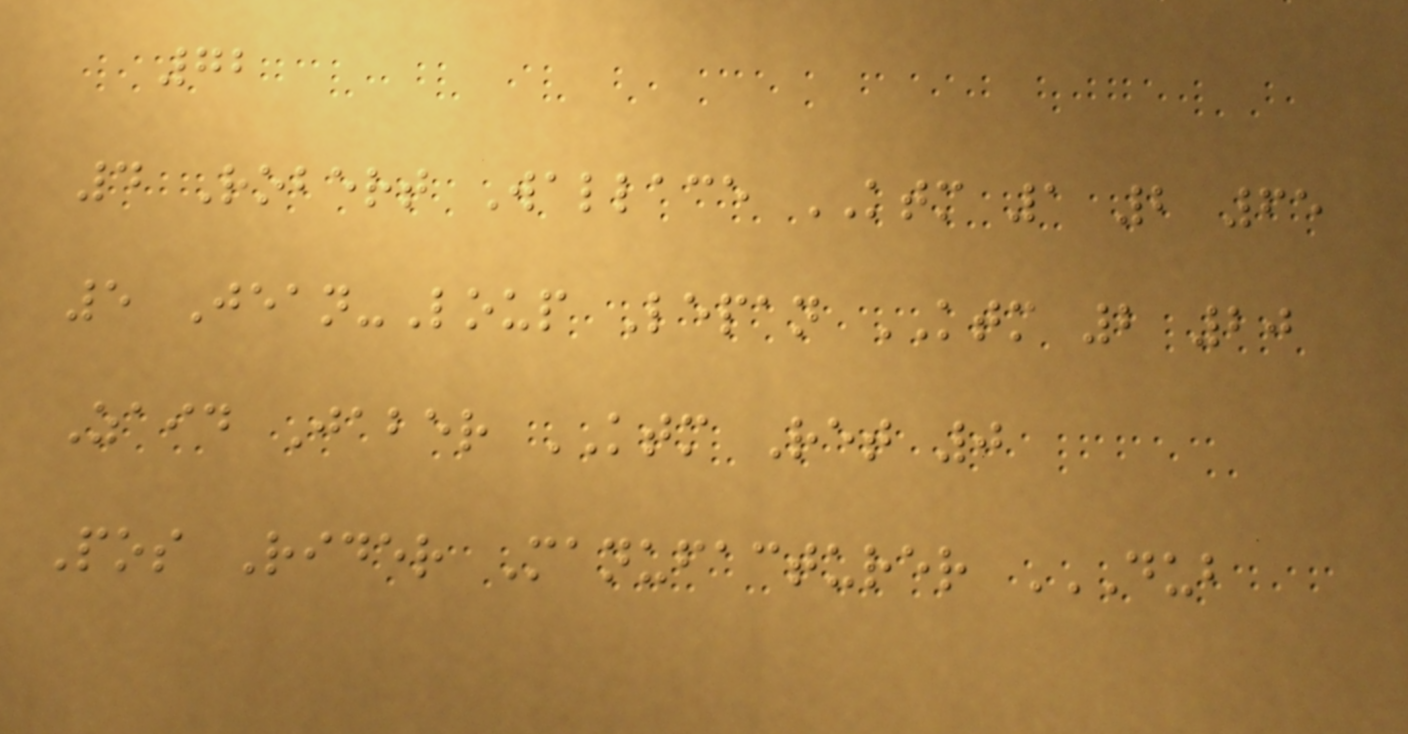72
4 Robert Wallace KTM 1 2 65
5 Jean-Loup Lepan KTM 2 20
Zaid Jaber KTM Ret 0
Pos Rider Manufacturer DUB
